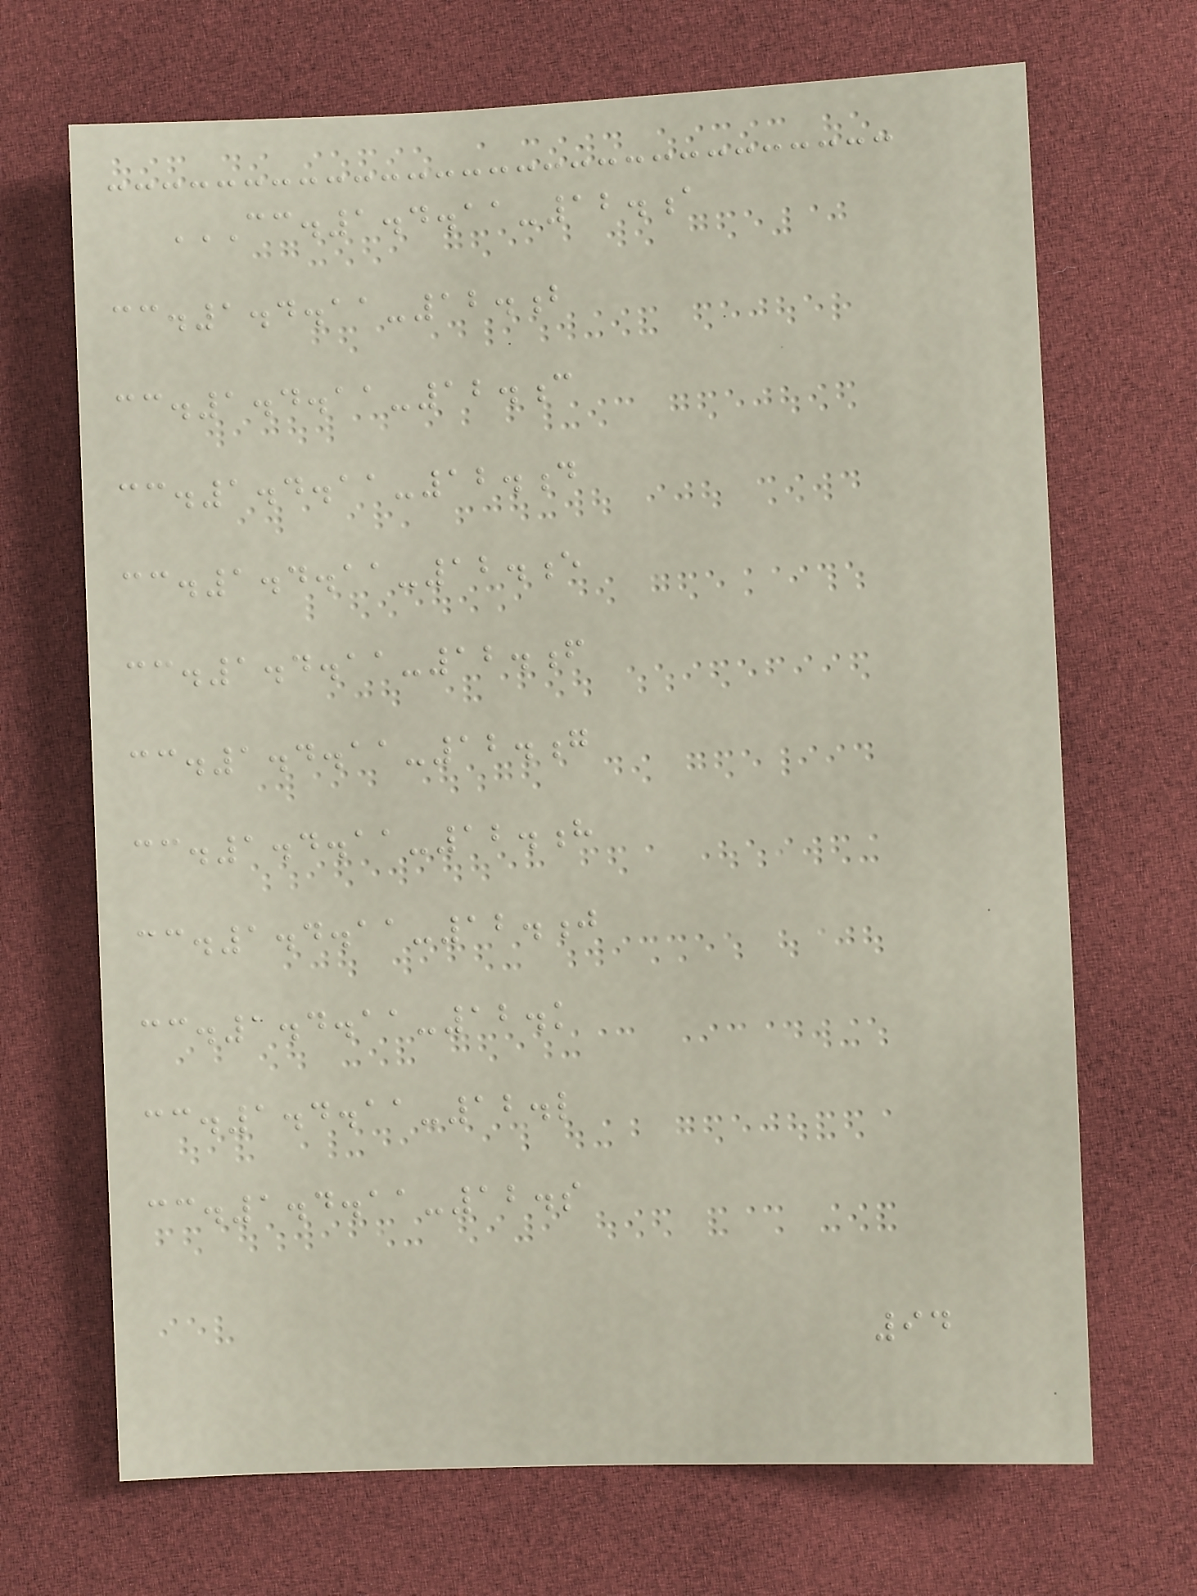CC.1.4.11-12.A
CC.1.4.11-12.B
CC.1.4.11-12.C
CC.1.4.11-12.D
CC.1.4.11-12.E
CC.1.4.11-12.F
CC.1.4.11-12.G
CC.1.4.11-12.H
CC.1.4.11-12.J
CC.1.4.11-12.K
CC.1.4.11-12.L
CC.1.4.11-12.S
94
